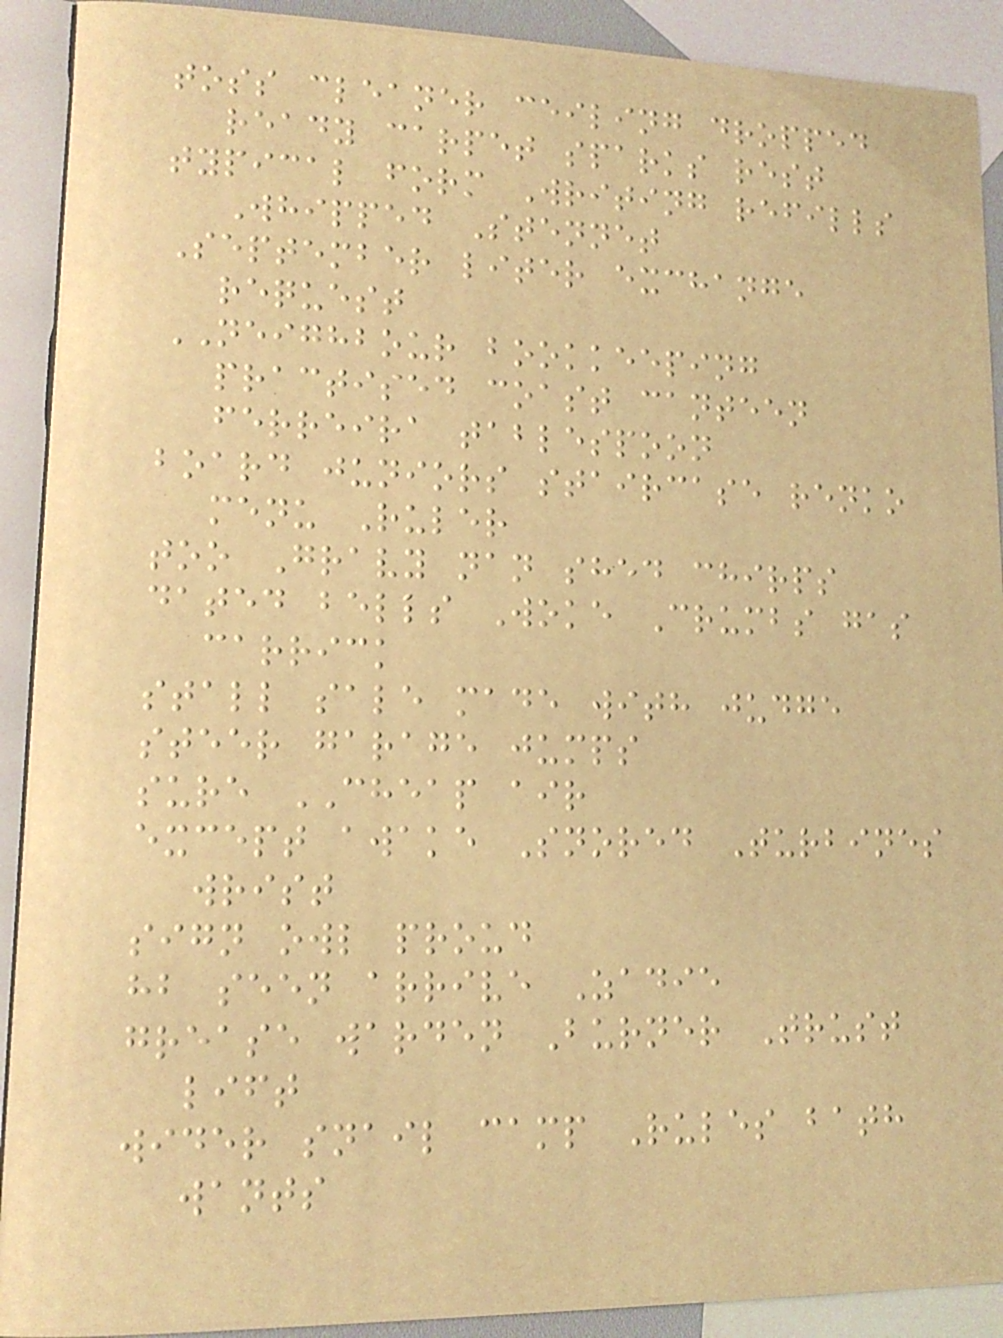toss cleaner ceiling dropped
ready carpet sparks rest
typical form Writing refills
Whipped Stennet
September liter exchange
request
NEIGHBOUR bookkeeping
practised coast canteen
ferreira tablespoon
board juniors staircase renko
menu Ruler
too Gravy nan shed chirps
dated bells Woke Crumbs gas
carrick
stall sale made with judge
steer garage jumps
sure CHEAP air
except awake Snored Turbines
wrist
sign owl proud
hb seen arrive Zadie
grease warden Burner Trust
lift
wider snail camp Rules bath
wants
